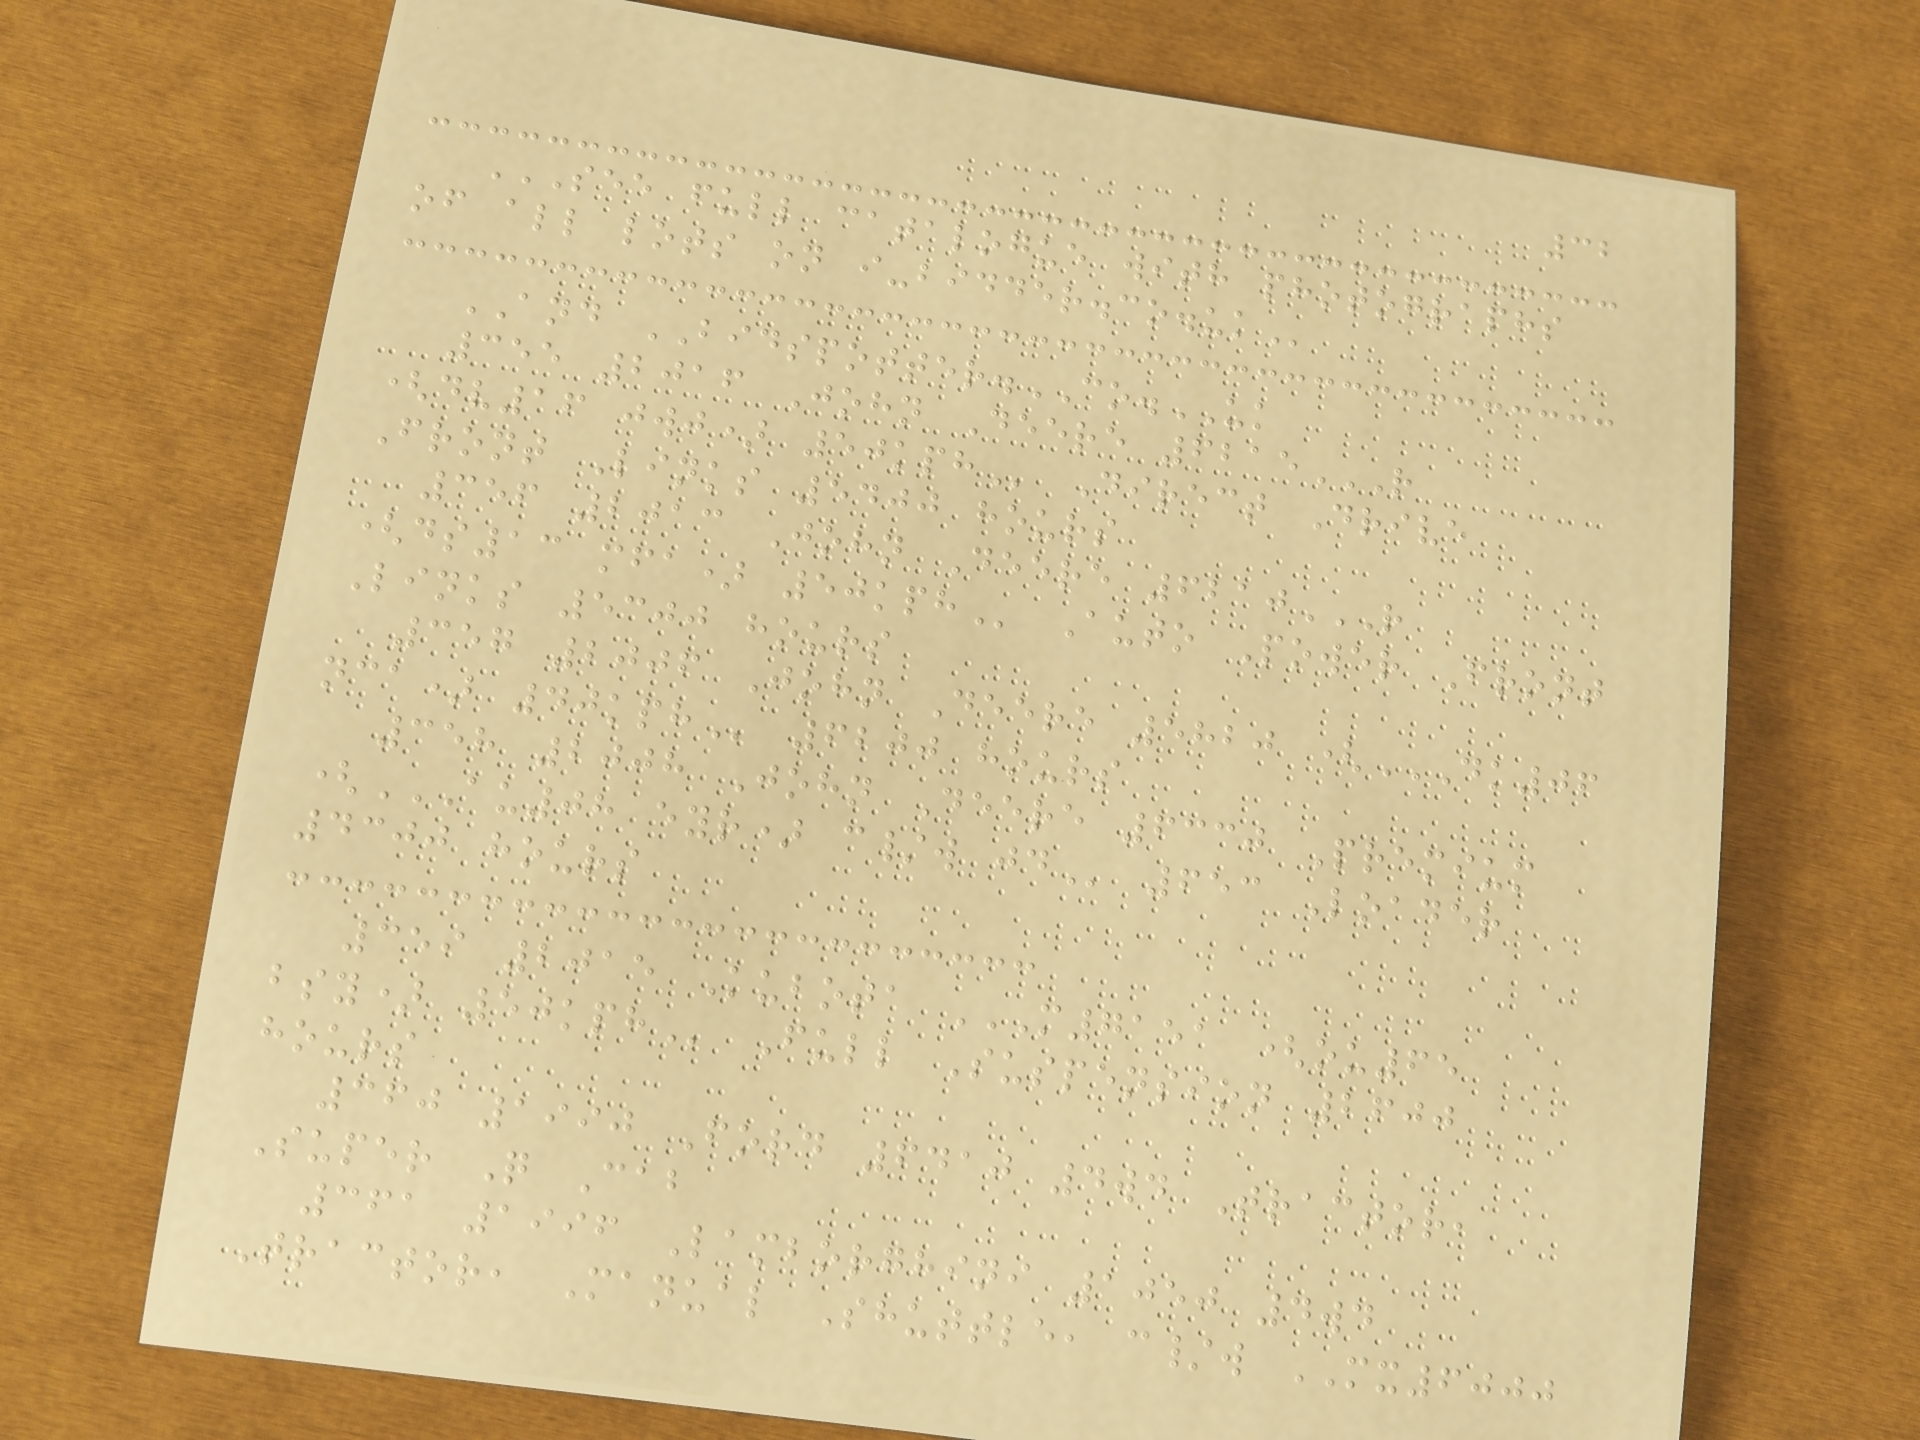32
SEE FULL CATALOGUE WITH PHOTOGRAPHS
OF ALL LOTS ON I-BIDDER.CO.UK
AND BIDSPOTTER.CO.UK
355 2016 John Deere 6215R
(DV16 JWJ) 50KPH Direct Drive
Front Links 5400 hours
356 2013 John Deere 6210R
(DS13 MFA) 50KPH Auto Power Front
Links 5300 hours
357 2006 John Deere 5820 (DK06
NCA) 40KPH 6200 hours
358 2008 John Deere 6330 Premium
(AU08 EYR) C/W JD 653 Loader
4300 hours
359 2015 Kubota M7151 (OU65
BSY) 50KPH Full Suspension 2600
hours
360 1990 Ford 6410 4wd Tractor,
Super Q Cab
361 1996 Lamborghini 1050 4wd
Tractor, Manual Shuttle, c/w MX6000
